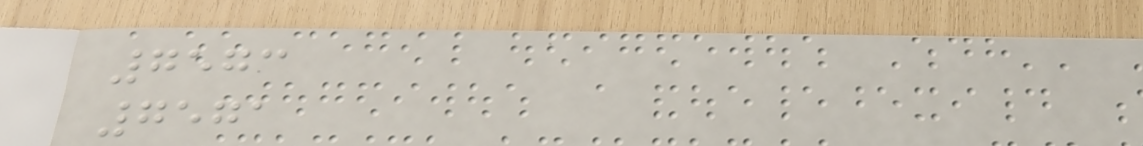7573
7571
